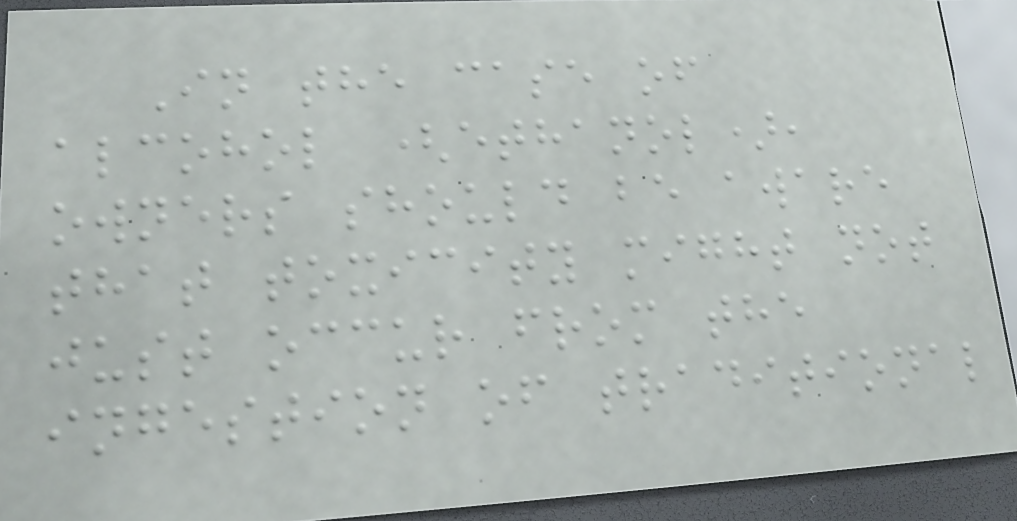In the case of
alcohol (ethanol),
owners should be aware
that toxicity might not
just occur from the
ingestion of traditional
